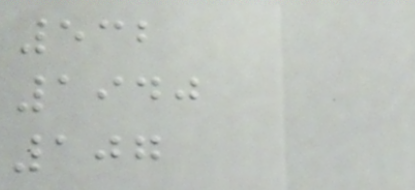532
1940
107
